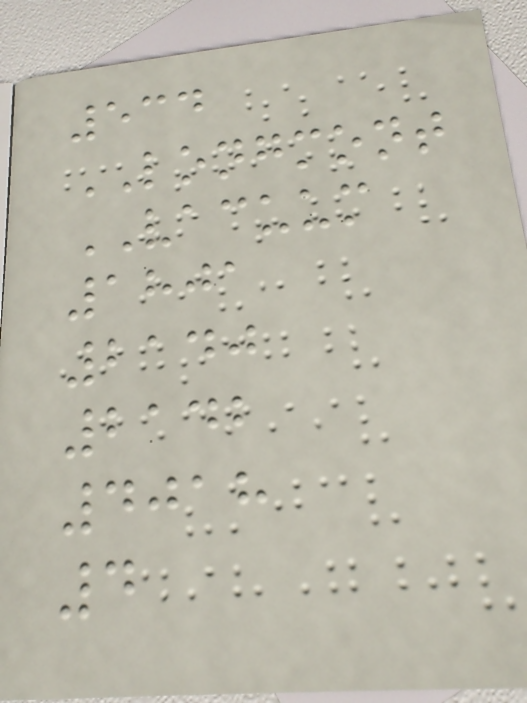534
LONGMONT
VACUUM
1801
2140
2142
4018
4
